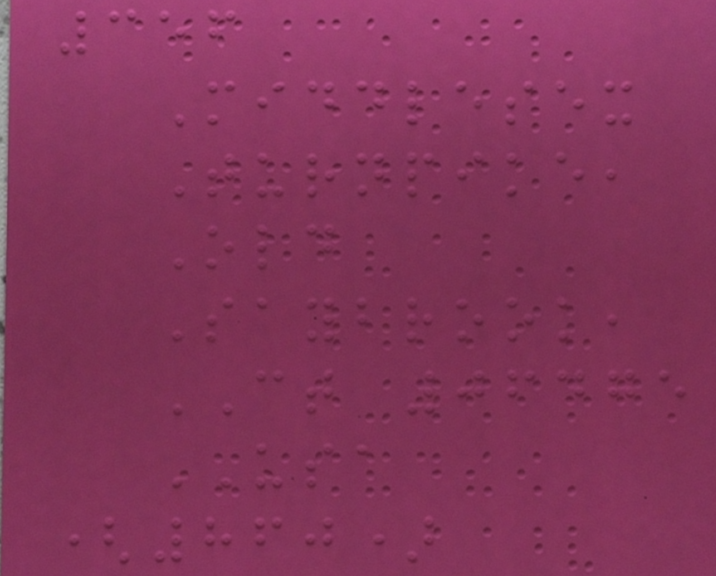356
Middlesex
Turnpike,
Old
Saybrook,
CT 06475
USA
(860)
